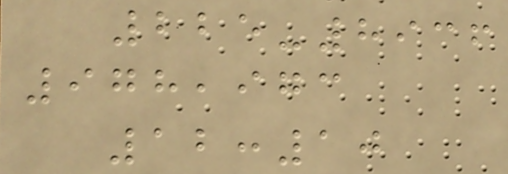225-8936
978,973
12:10
